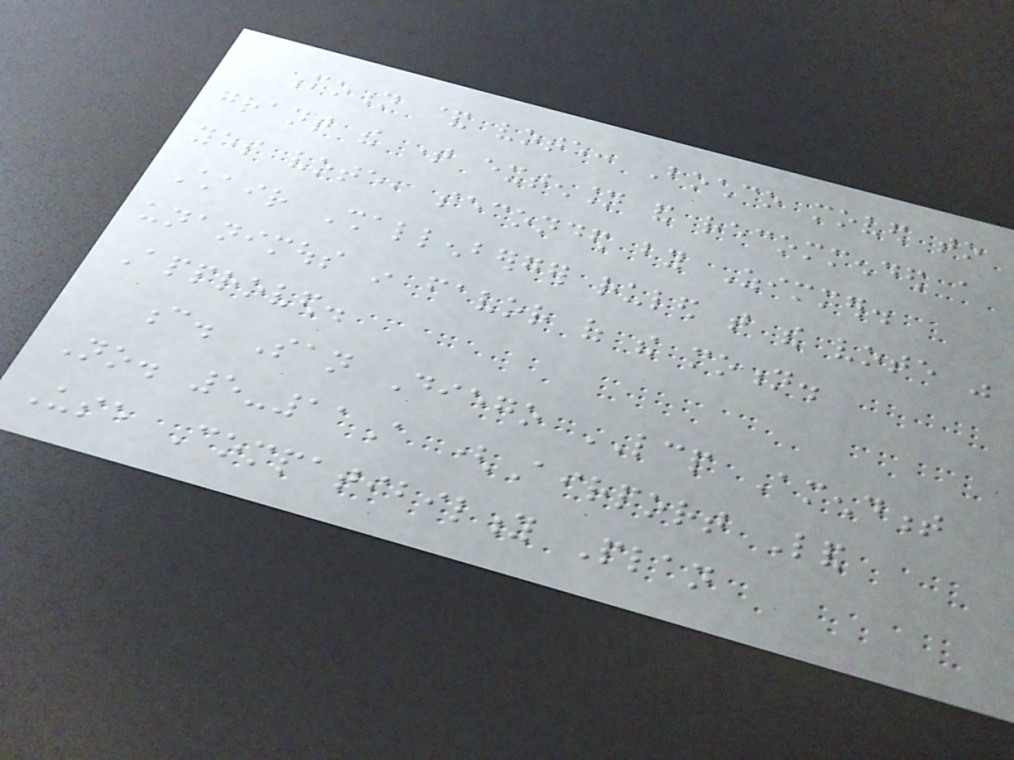Motion & vote: Bochco moved to
grant the time extension and recommended a
yes vote, seconded by Zimmer.
Chair Shallenberger ruled that the vote was
unanimous in favor of the motion.
Approved.
c. San Diego LCP Amendment
No. 5-11A (Airport Land
Use Compatibility Plan
